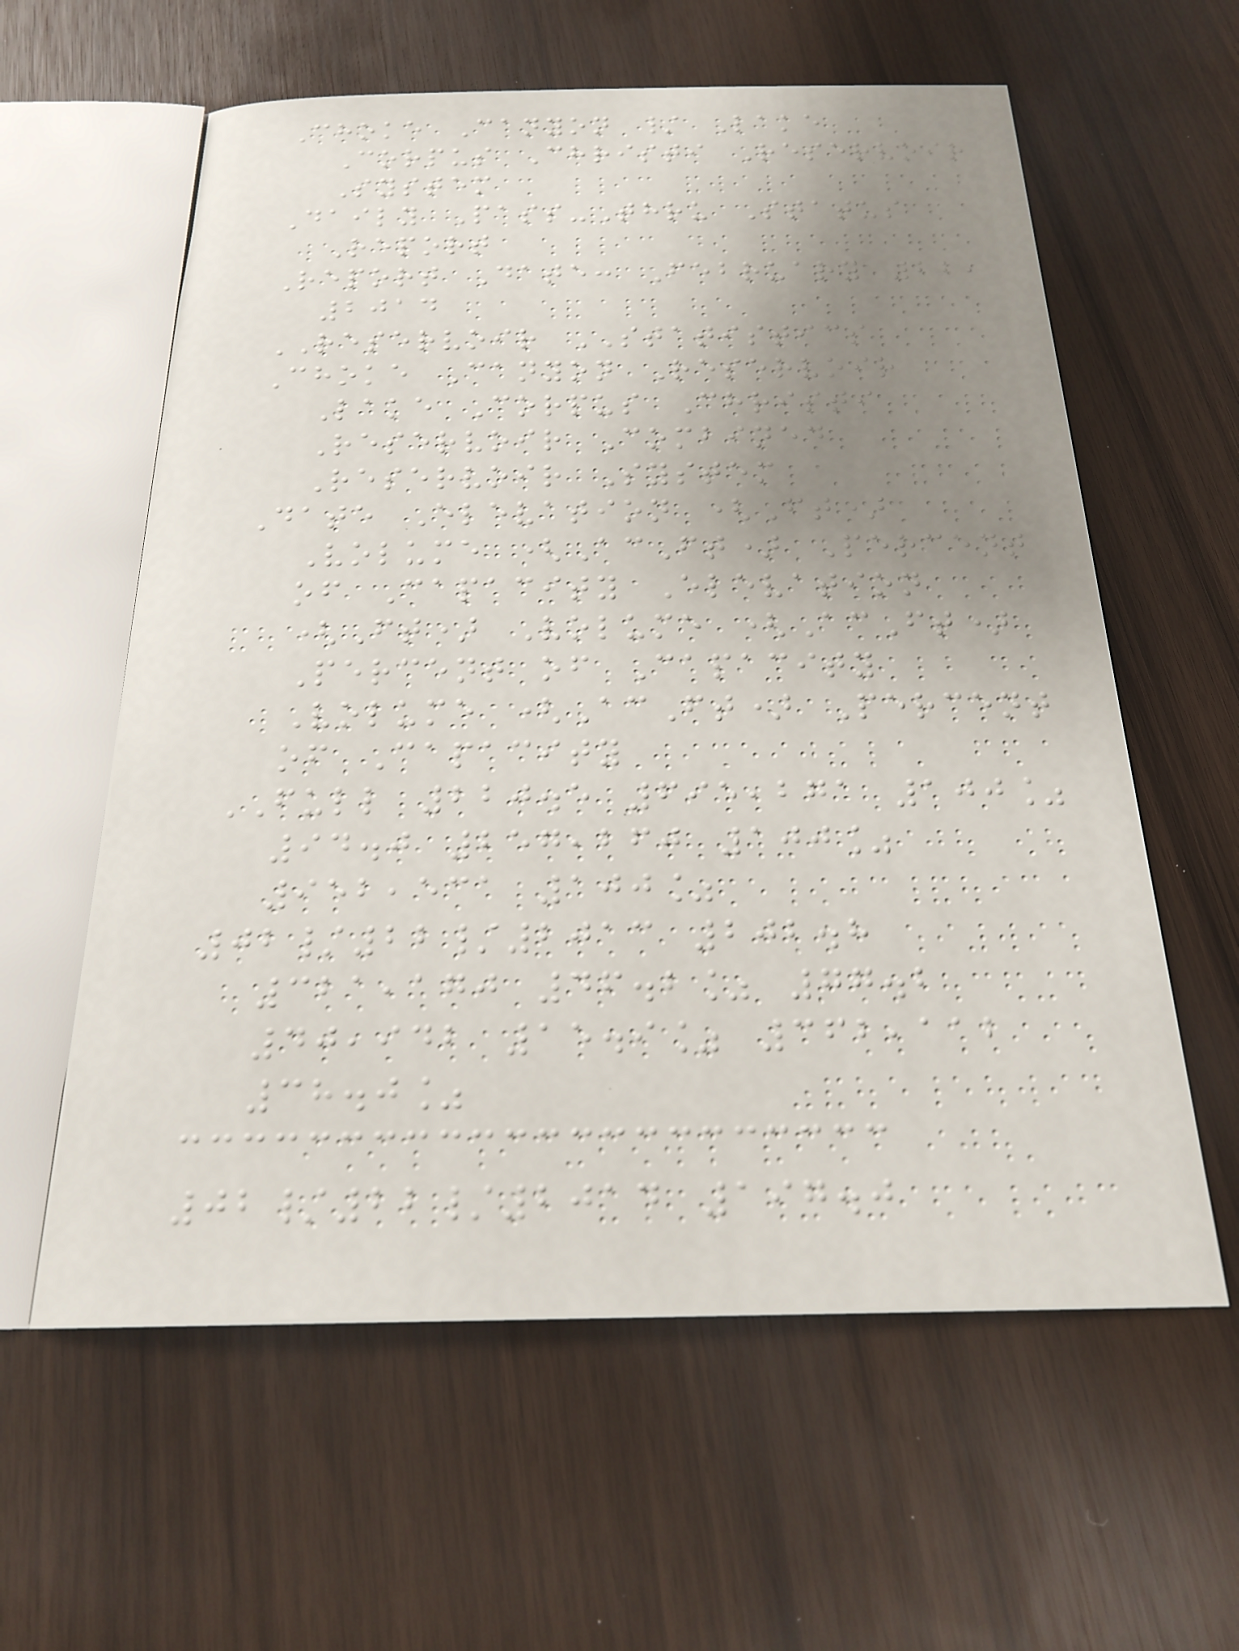Choke Canyon / Lake
Corpus Christi Reservoir
System
Daily Pass-Thru Status
Report
Report Date: February 22,
2014
RESERVOIR STATISTICS
Choke Canyon Reservoir
Lake Corpus Christi
Reservoir Combined
Reservoir System
Date Elevation (Ft)
Volume (AcFt) Percent
of Capacity Elevation
(Ft) Volume (AcFt)
Percent of Capacity
Volume (AcFt) Percent
of Capacity
FULL 220.5 695,271 100%
94.0 257,260 100%
952,531 100%
02/22/2013 202.8
321,170 46.2% 77.2
40,942 15.9% 362,112
38.0%
02/22/2014 197.0
